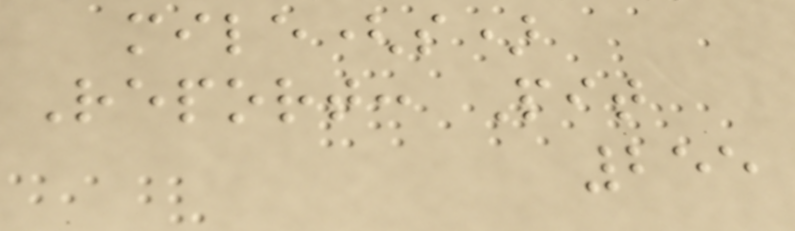mile(s)
Report: Pit
255
